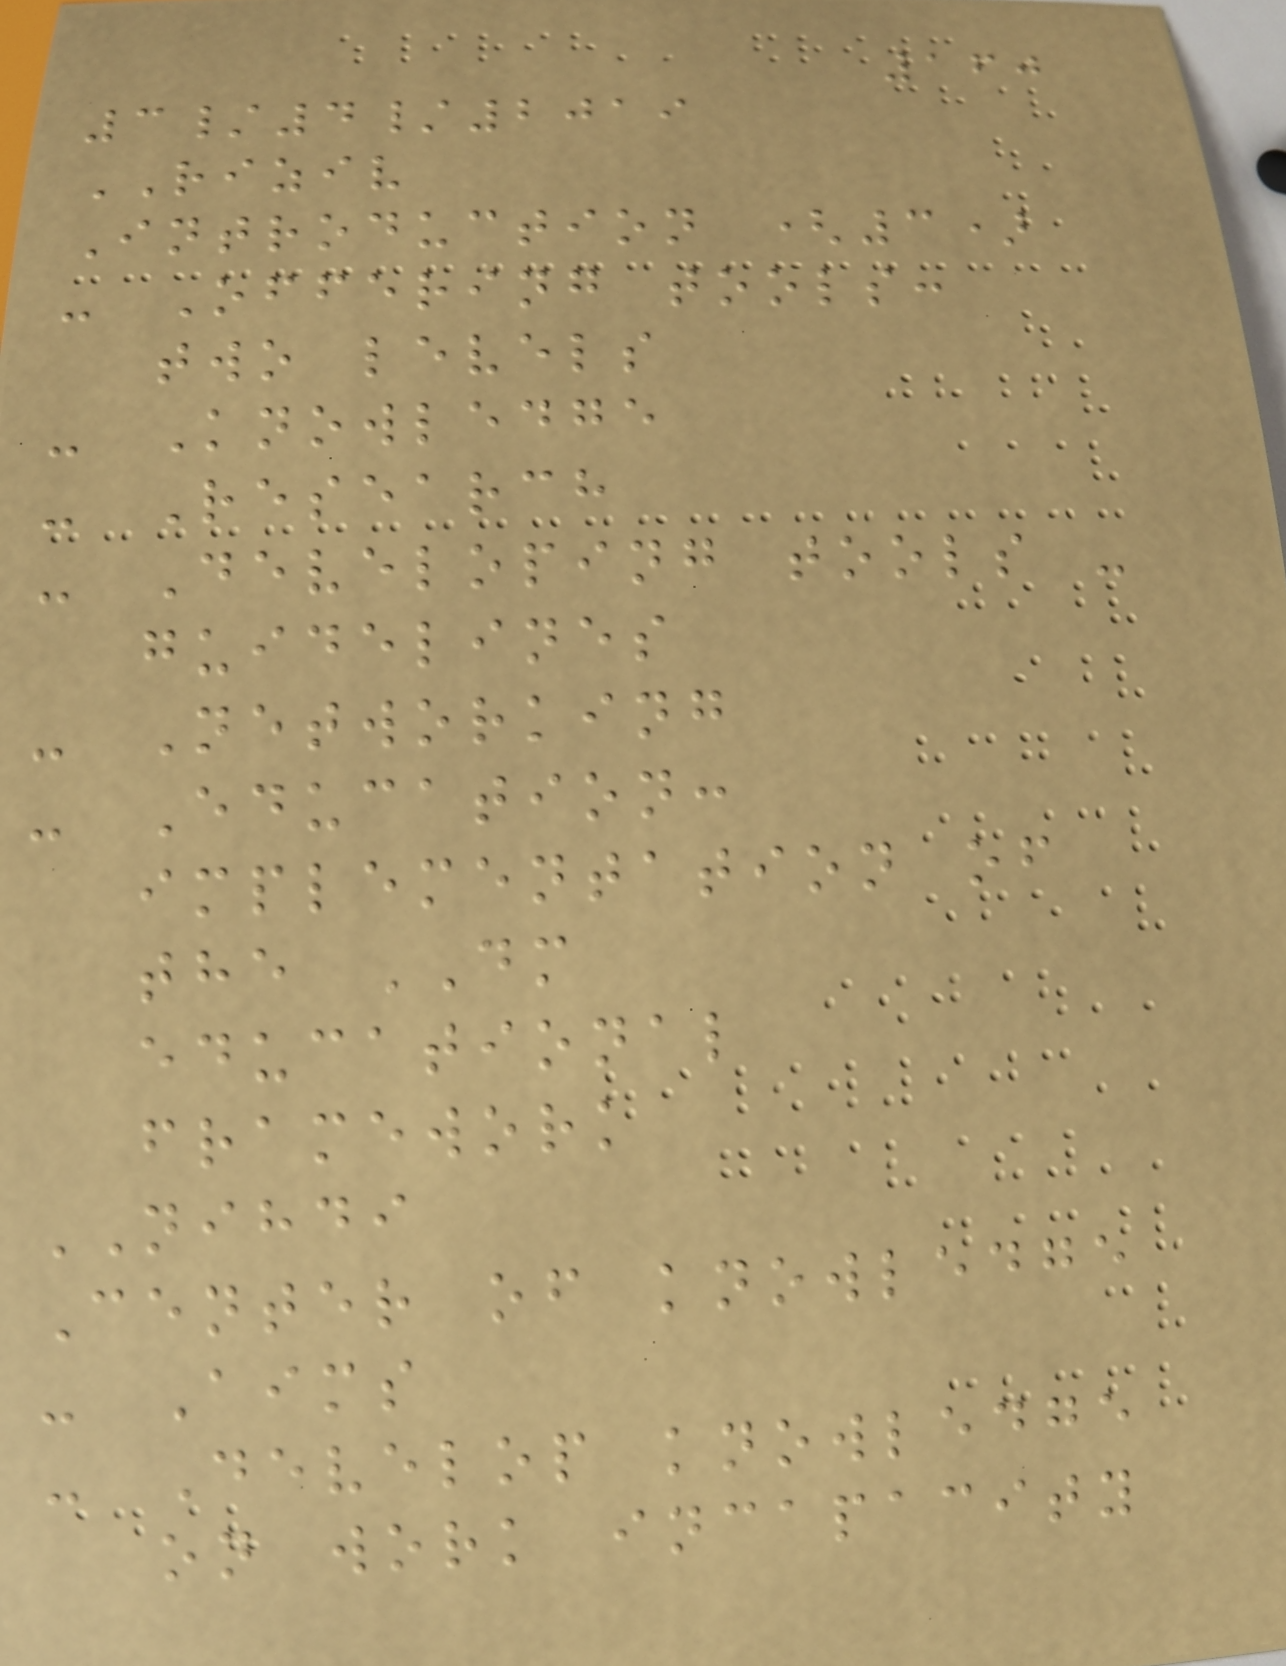160
3/4/2019
RIZIV
Introduction (3)
- Offering tools:
two levels
- Knowledge
- Research
- Developing tools -
guidelines
- Networking
- Education:
implementation of
the DM
educational
framework
NIHDI
Center of knowledge
- Aims
- Develop knowledge
on work incapacity
